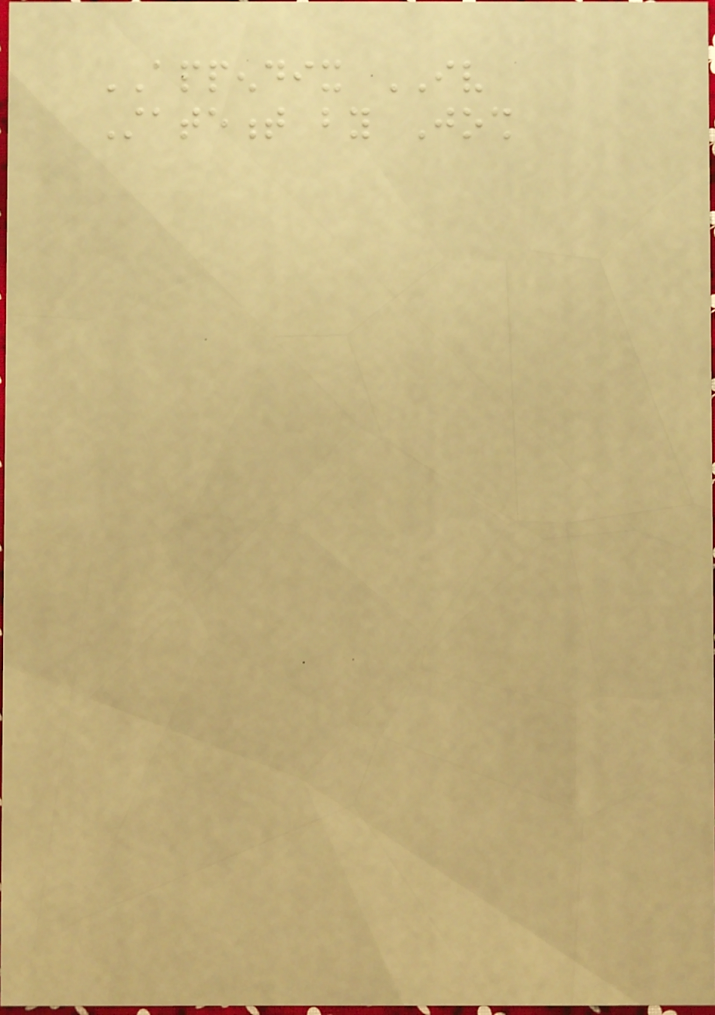APPENDIX IV
Statement by Josh
